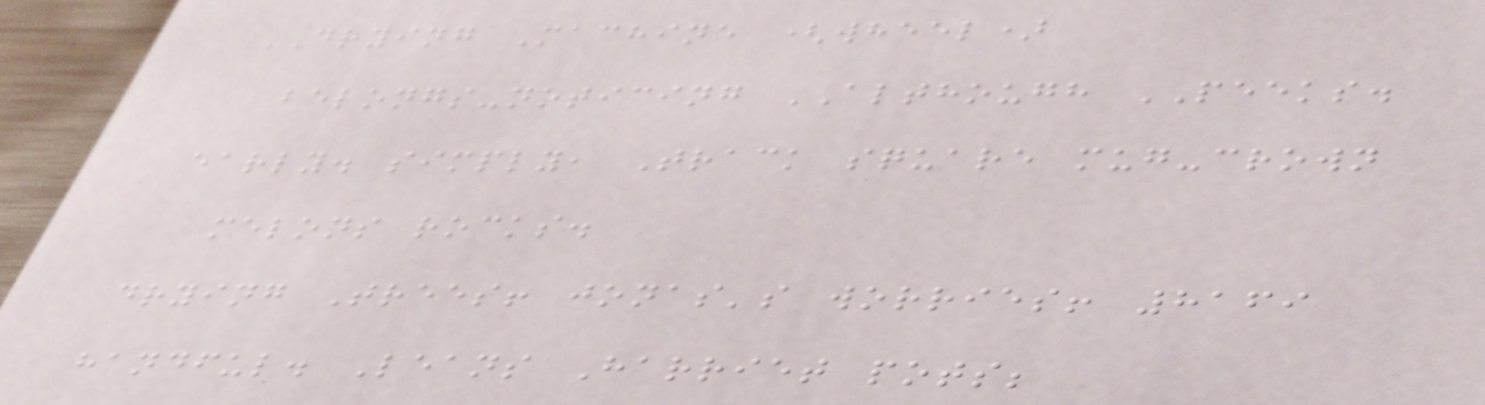DRYING Machine (wheel)
belongs-noticing ALTHOUGH PEEKS.
early. simply, Track square mug-crown
melons rocks.
drying Trees! jonas's worries! 8169
handful. Leans Harriet pots;
